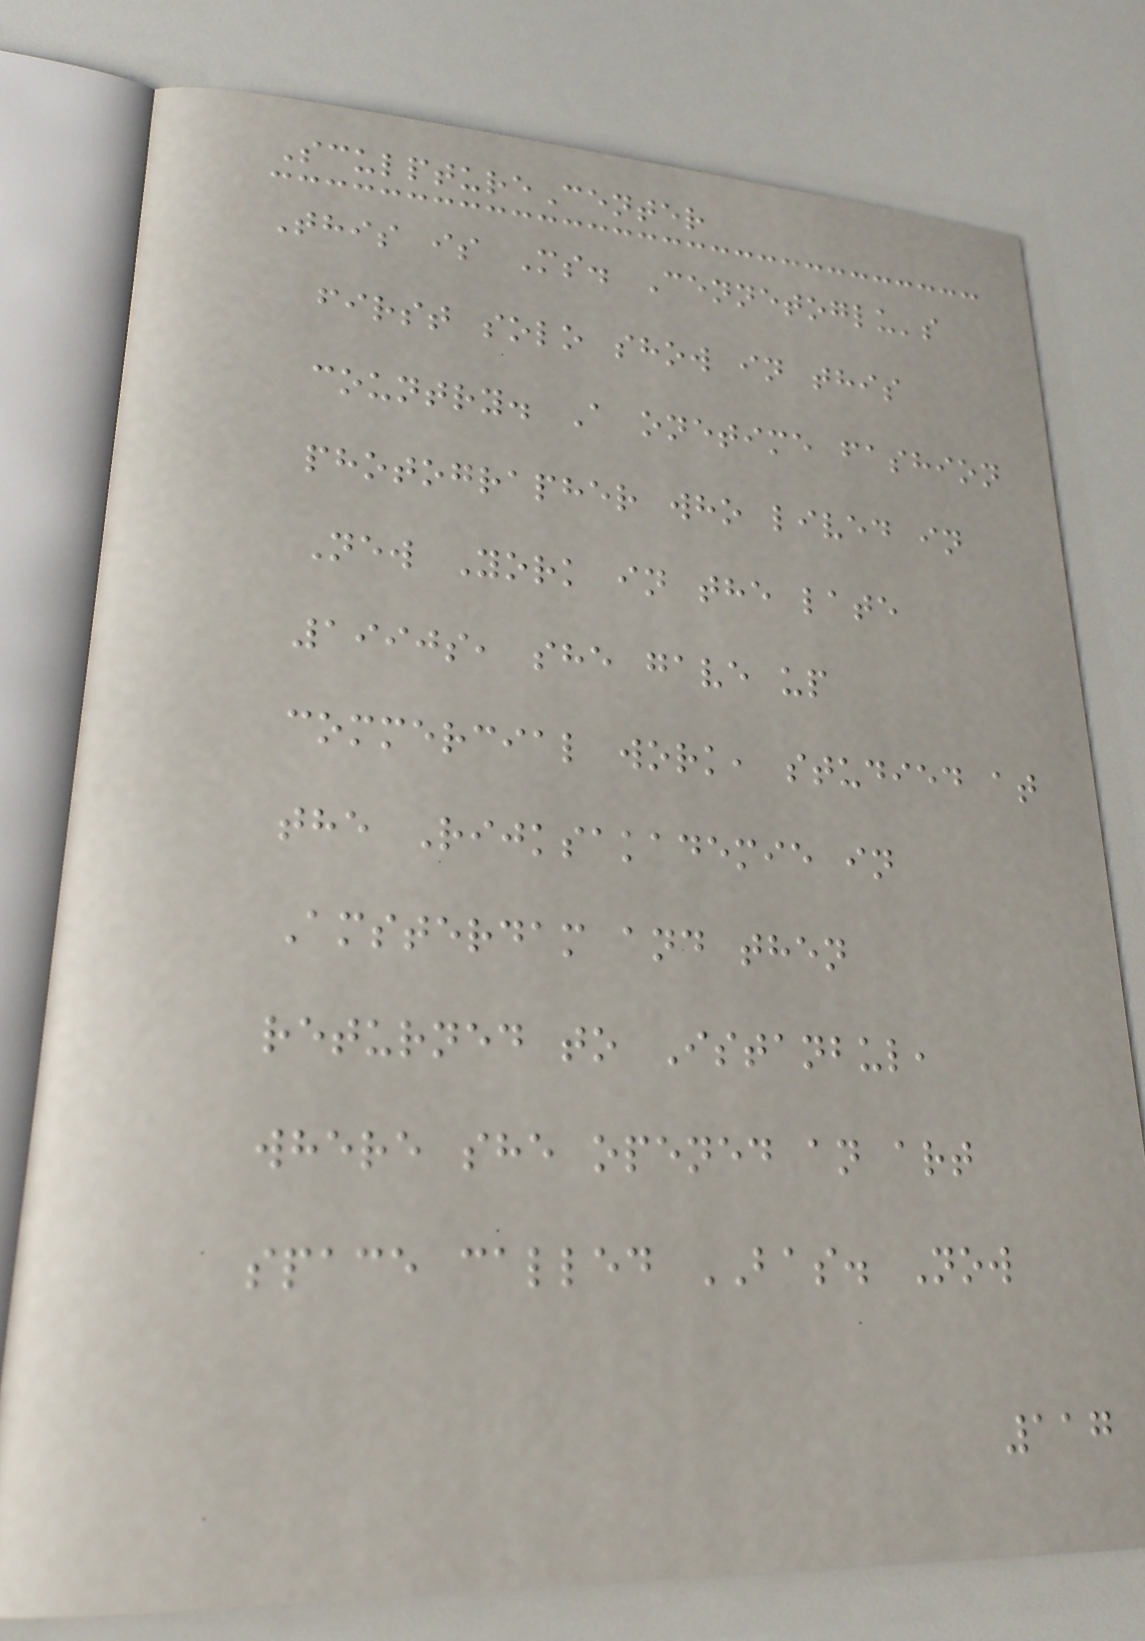SculptureCenter
This is Ms. Cennetoglu's
first solo show in this
country. A onetime fashion
photographer who lived in
New York in the late
1990s, she gave up
commercial work, studied at
the Rijksakademie in
Amsterdam and then
returned to Istanbul,
where she opened an art
space called BAS. Now
117
